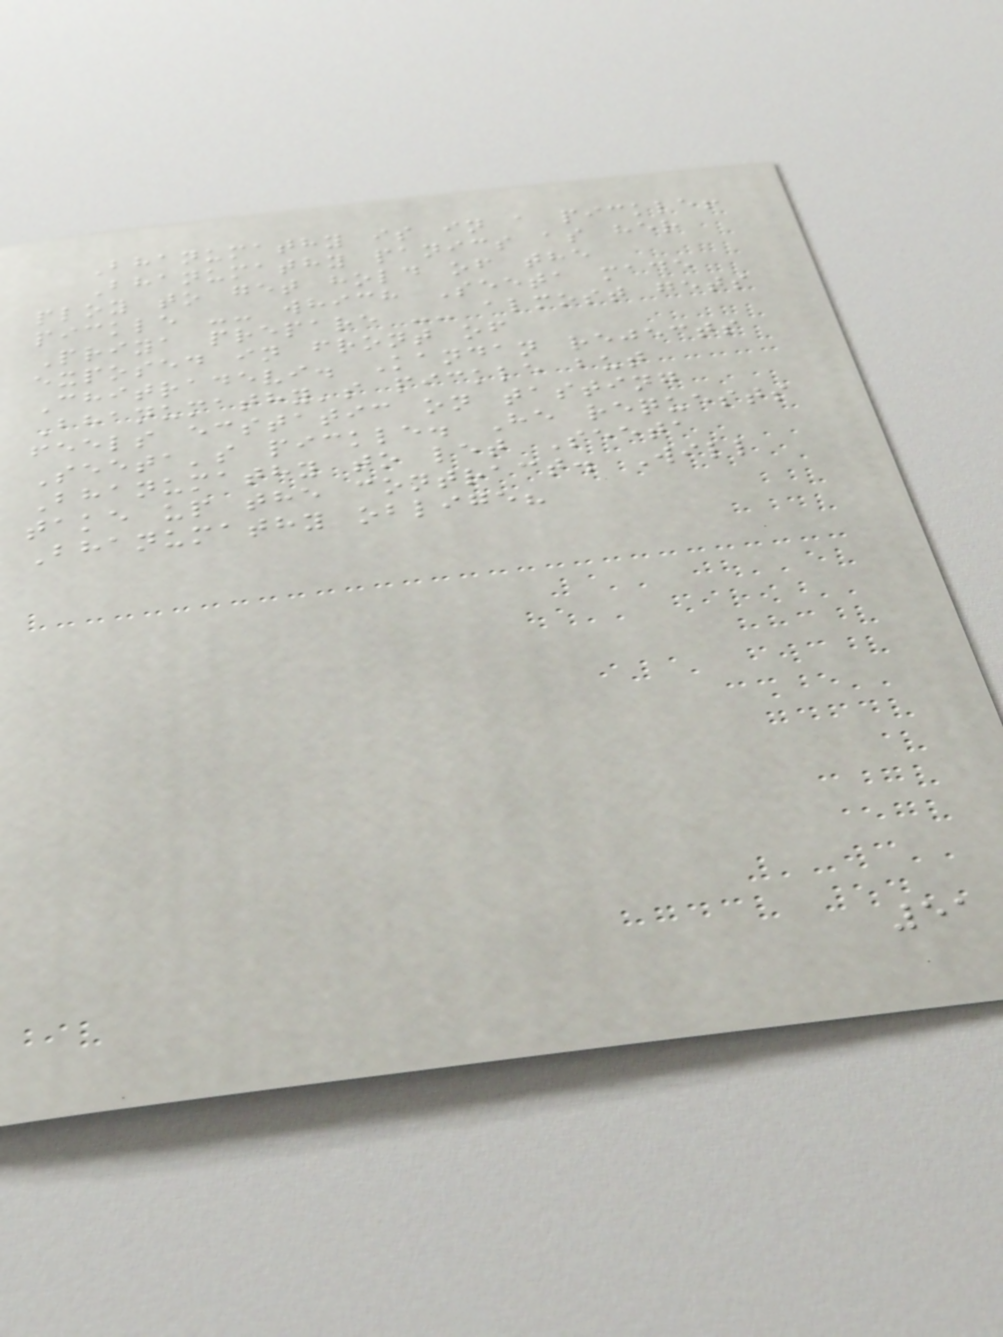Bhanumathy is in a pickle!
Bhanumathy panics as her
ploy to get hold of the
pickle -- which Seeta made
Priya prepare -- almost gets
exposed in front of
Chitradevi. Kandan rejects
Bhanumathy's pickle but
feels ecstatic on tasting
Seeta's pickle. He requests
Bhanumathy to let Seeta
take up the contract. Will
Bhanumathy oblige?
51
